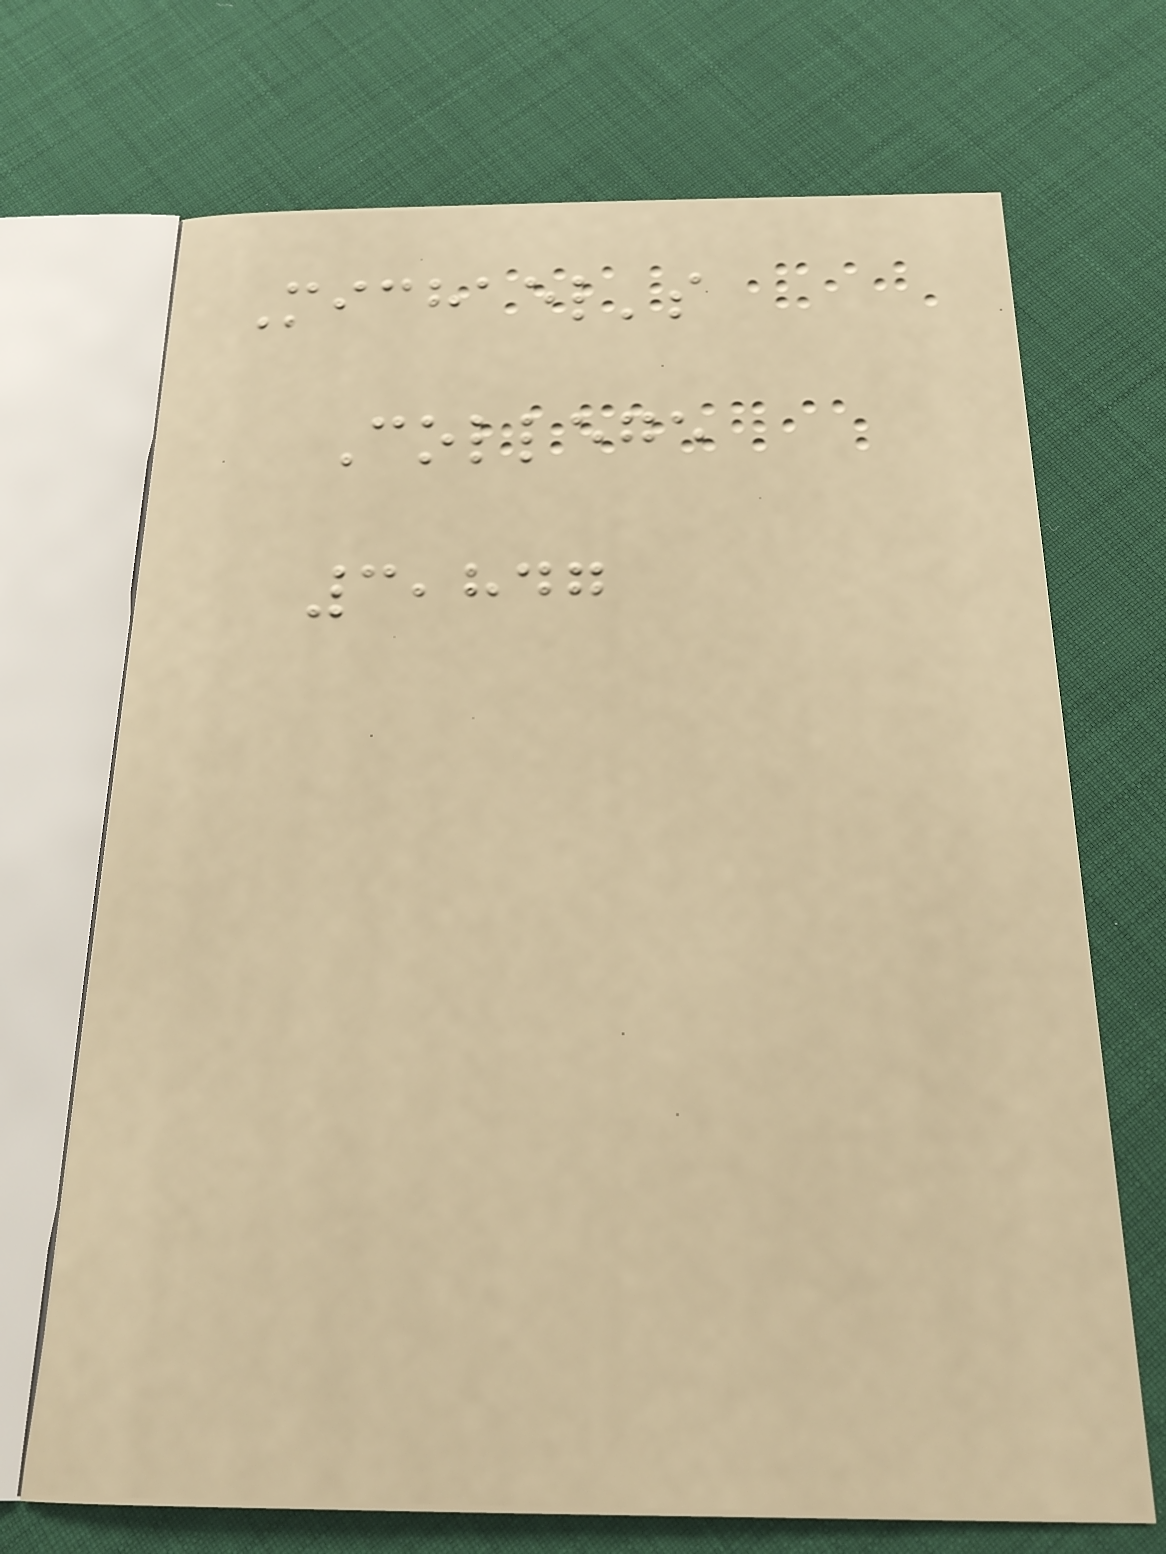Michael's
College
3,847
